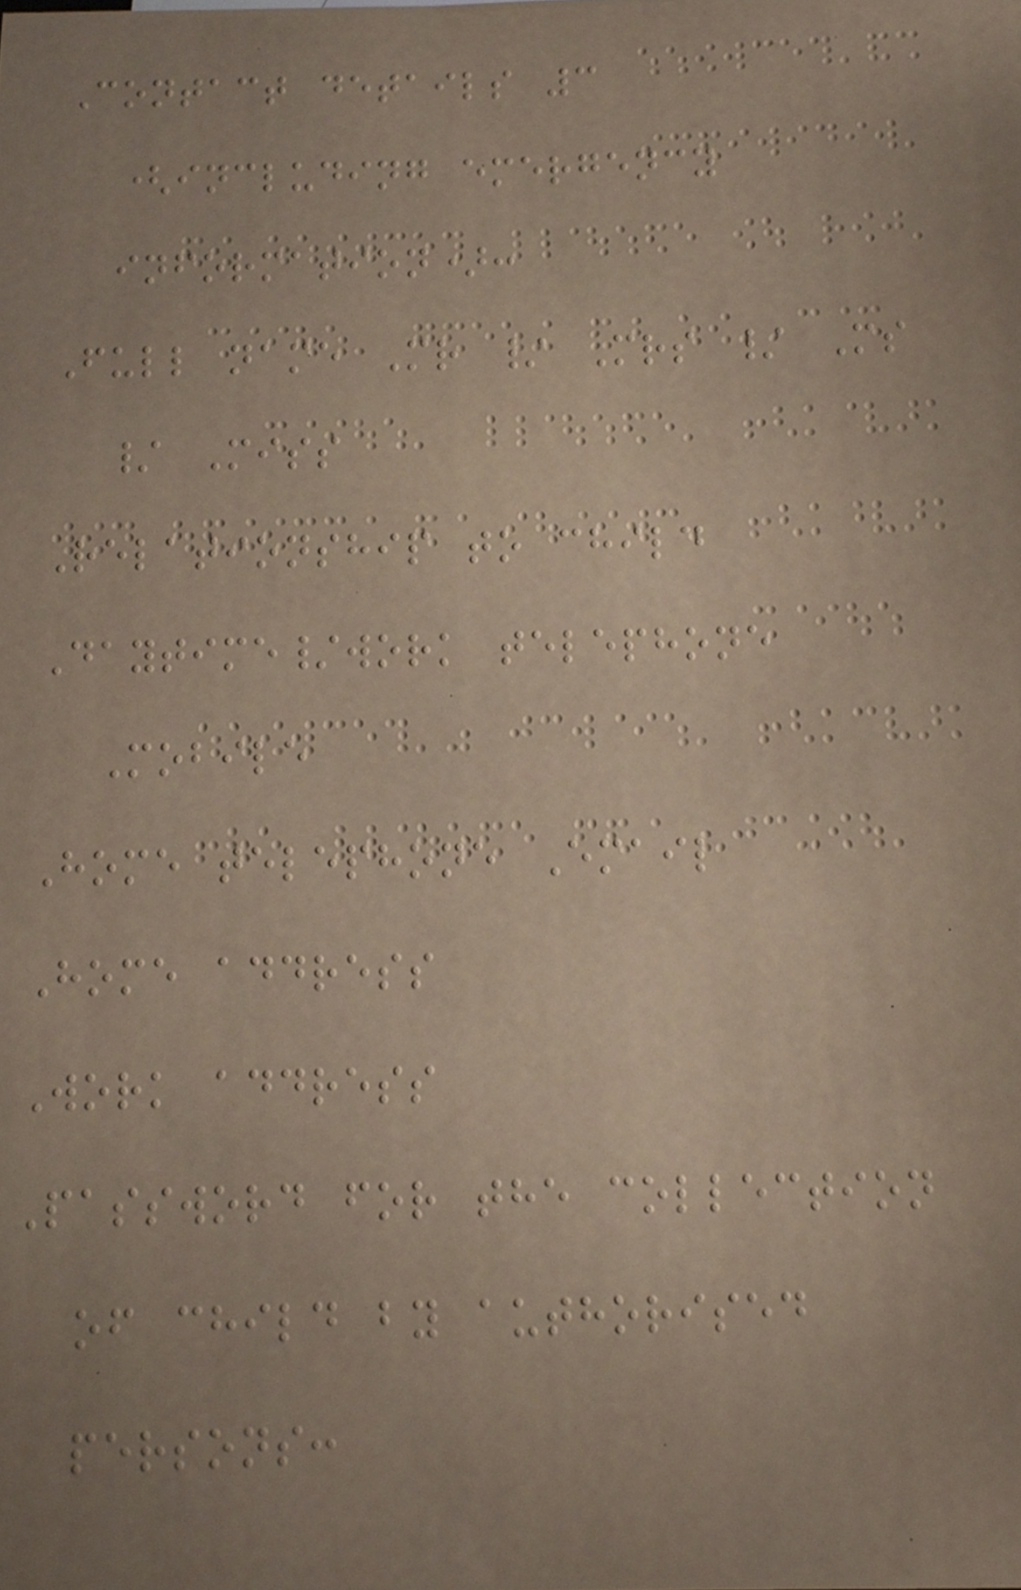Contact details 3
(including emergency
information):
Full name Mr / Mrs / Ms
/ Miss
Relationship to child
Daytime/work telephone
Mobile
Home telephone Email
Home address
Work address
Password for the collection
of child by authorised
persons:
